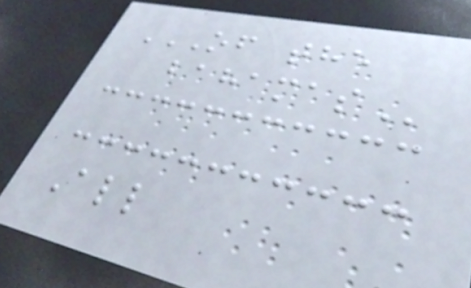OF THE
BAHAMAS
All
